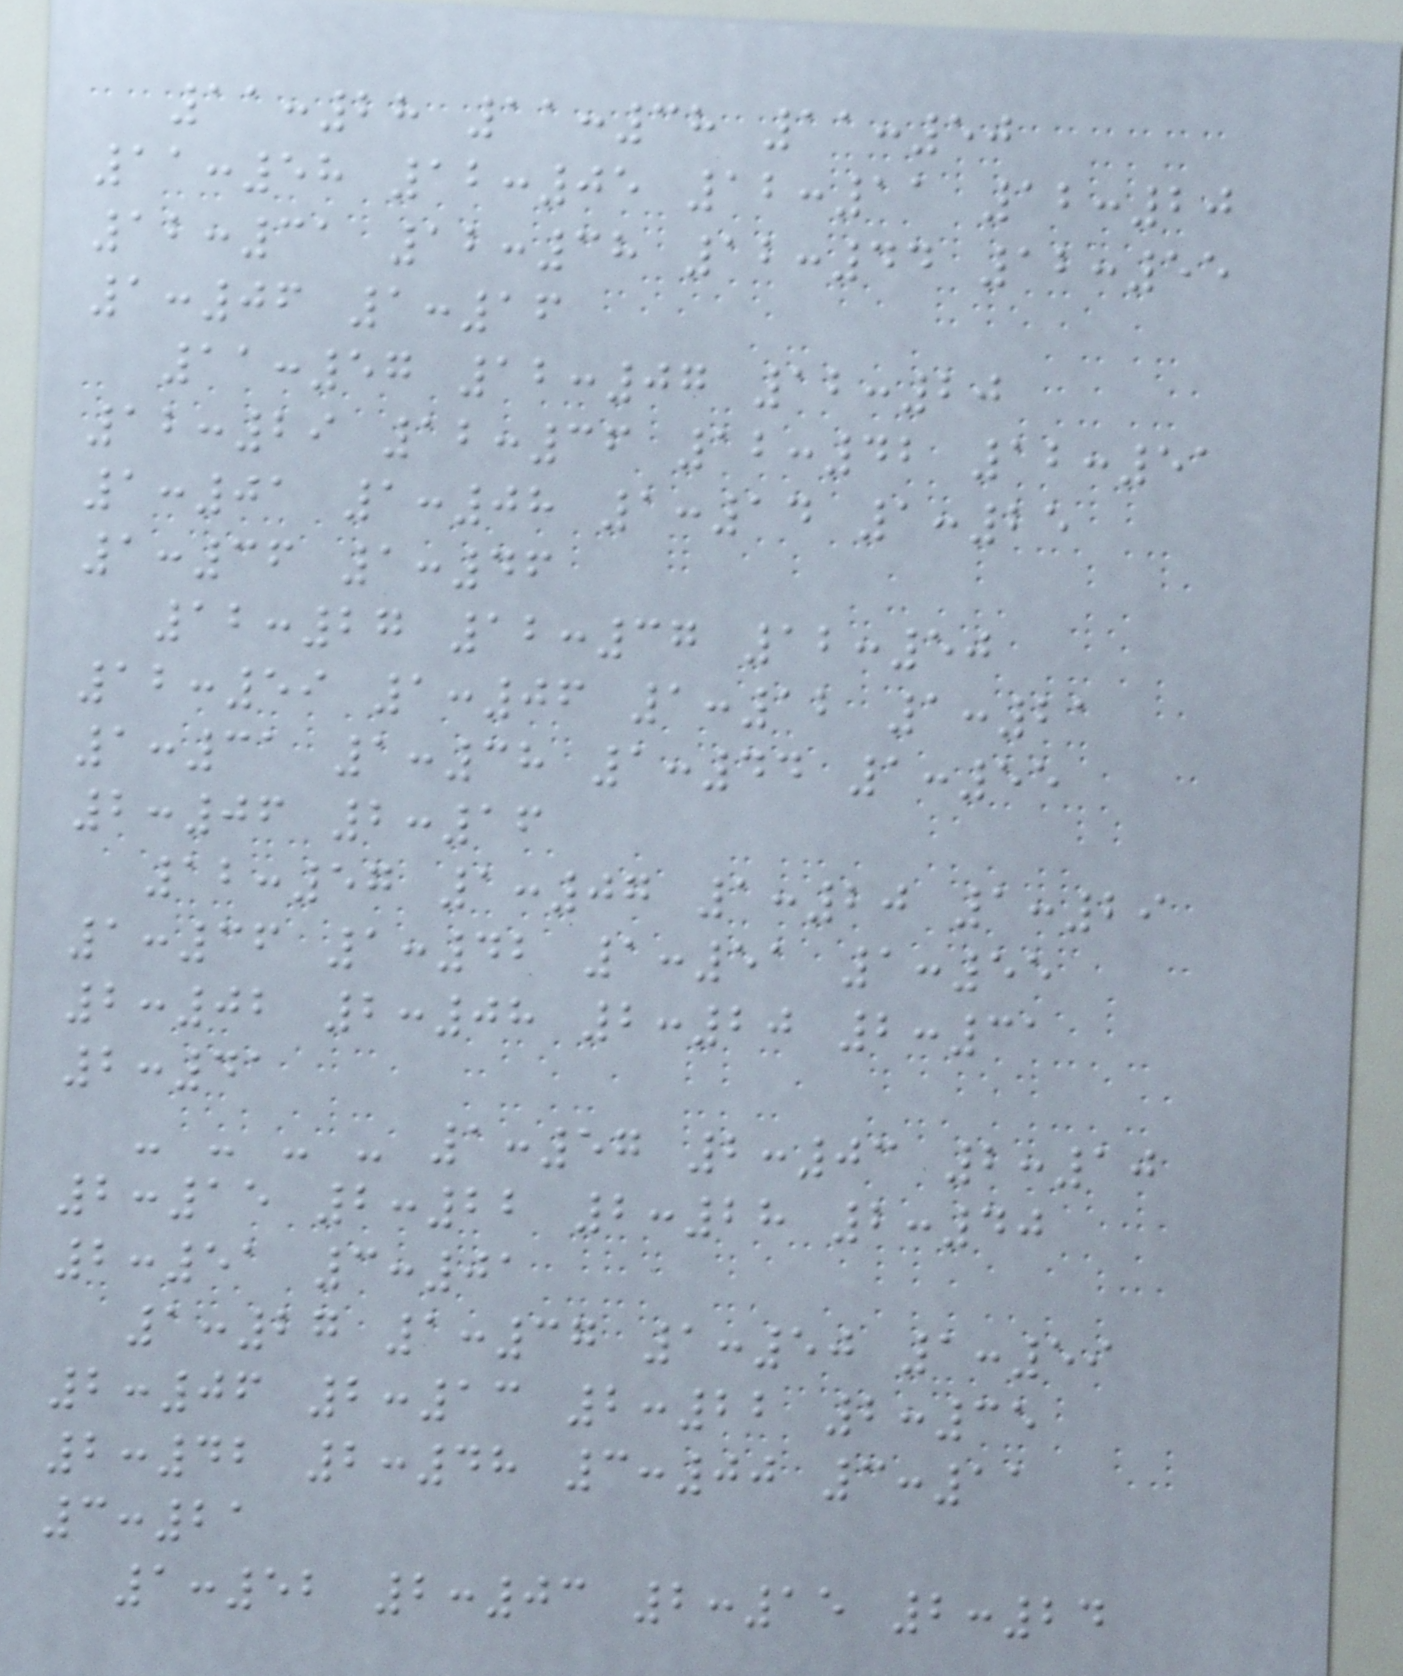11:28 11:38 11:50
11:58 12:05 12:11 12:20
12:31 12:38 12:44 12:55
1:06 1:16
11:57 12:07 12:20
12:29 12:36 12:42 12:51
1:01 1:08 1:14 1:25
1:36 1:46
12:27 12:37 12:50
12:59 1:06 1:12 1:21
1:31 1:38 1:44 1:55
2:06 2:16
12:57 1:07 1:20 1:29
1:36 1:42 1:51 1:55
2:02 2:08 2:20 2:31
2:41
- - - - 1:57 2:03 2:10
2:15 2:22 2:28 2:40
2:51 3:01
1:27 1:37 1:50 1:59
2:06 2:13 2:22 2:35
2:42 2:48 3:00 3:11
3:21
1:52 2:03 2:15 2:24
